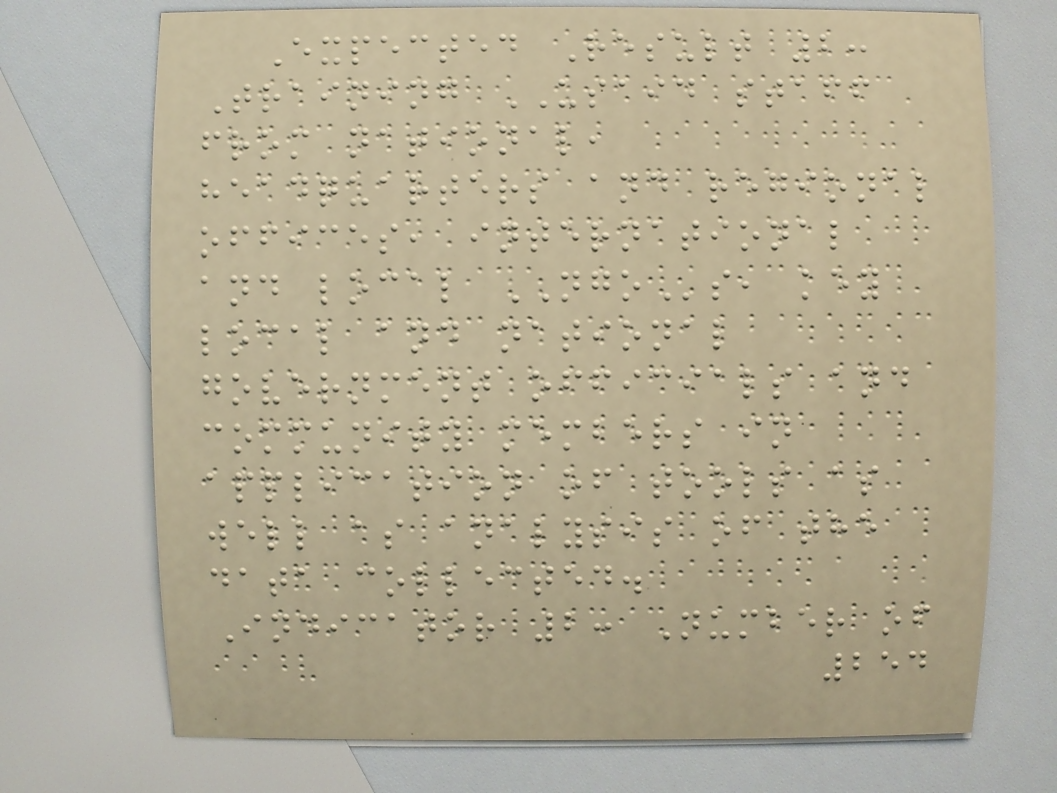Expected Result 2:
Training USAID staff
from national,
headquarters and regional
offices, international
and local NGOs, key
local and national
government officials and
community members in
application of tools as
well as analysis of the
data collected.
Indicator 2: Number of
254
